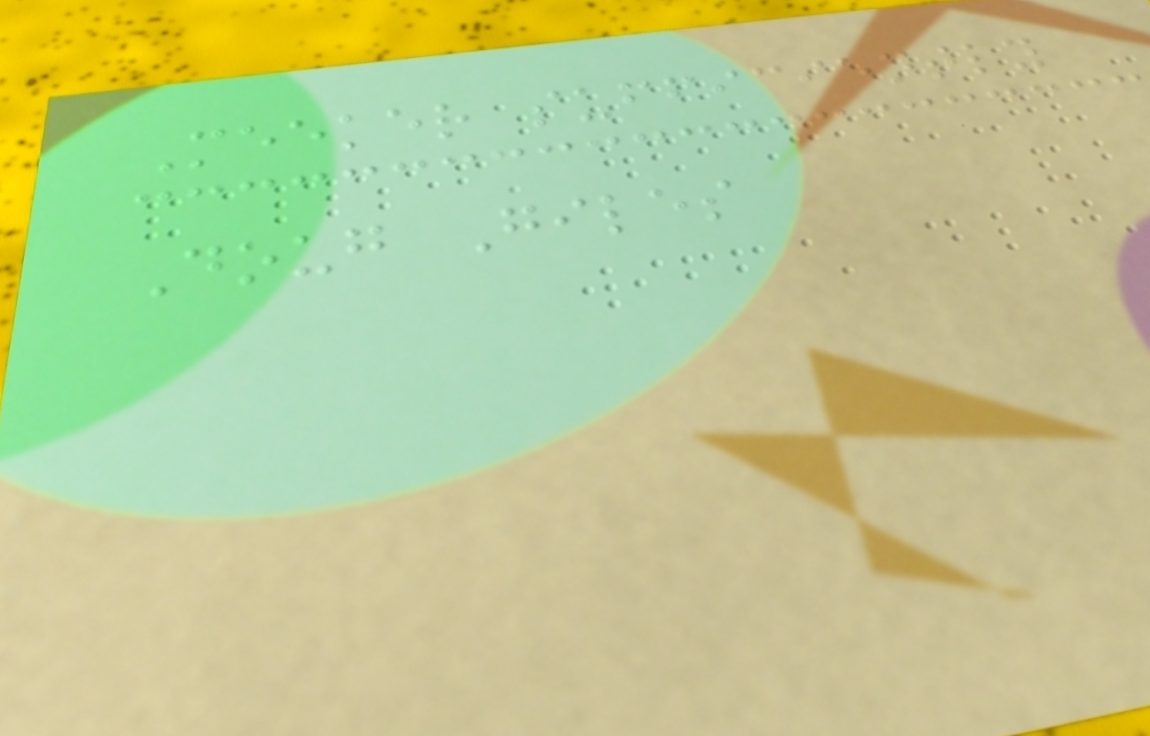Meeker sufficiently
Doug Giles
